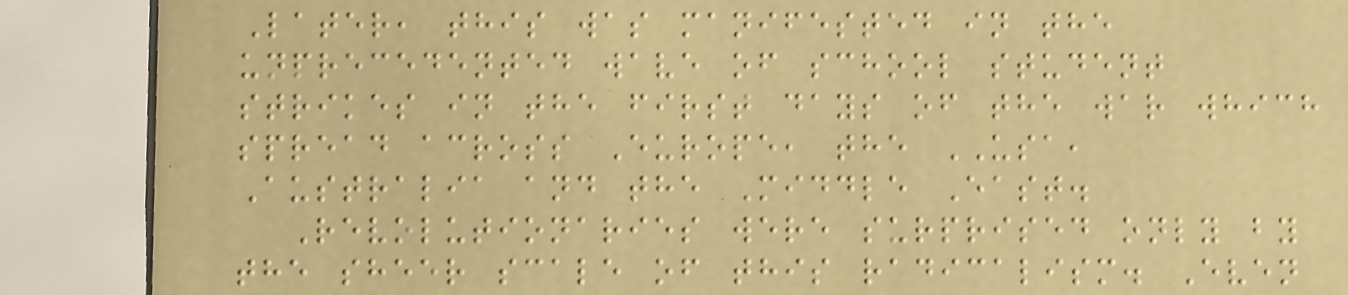Later, this was manifested in the
unprecedented wave of school student
strikes in the first days of the war which
spread across Europe, the USA,
Australia and the Middle East.
Revolutionaries were surprised only by
the sheer scale of this radicalism. Even
